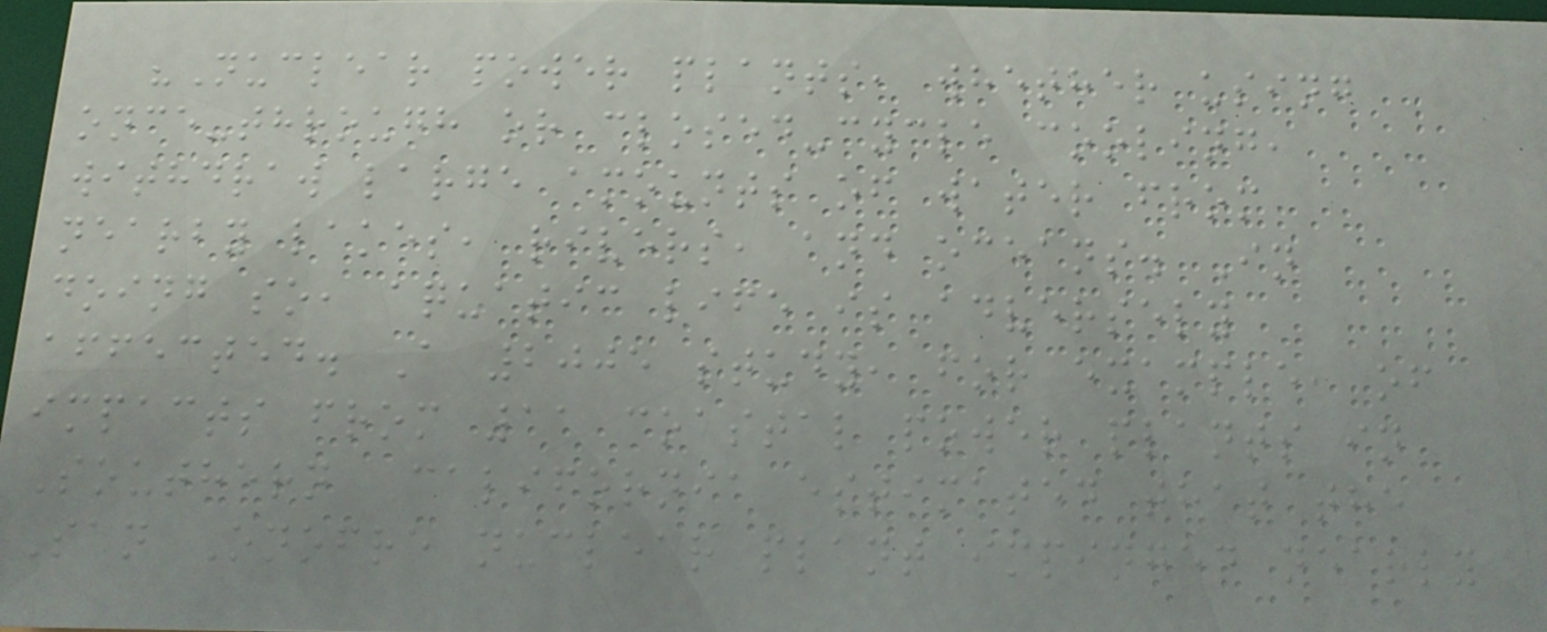"Nuclear power plants, whether using
once-through or closed-cycle cooling,
withdraw large amounts of water from
nearby lakes, rivers, and oceans. In
doing so, aquatic life is adversely
affected. A 2005 study, for example, of
impacts from 11 coastal power plants in
Southern California estimated that the
San Onofre nuclear plant impinged nearly
